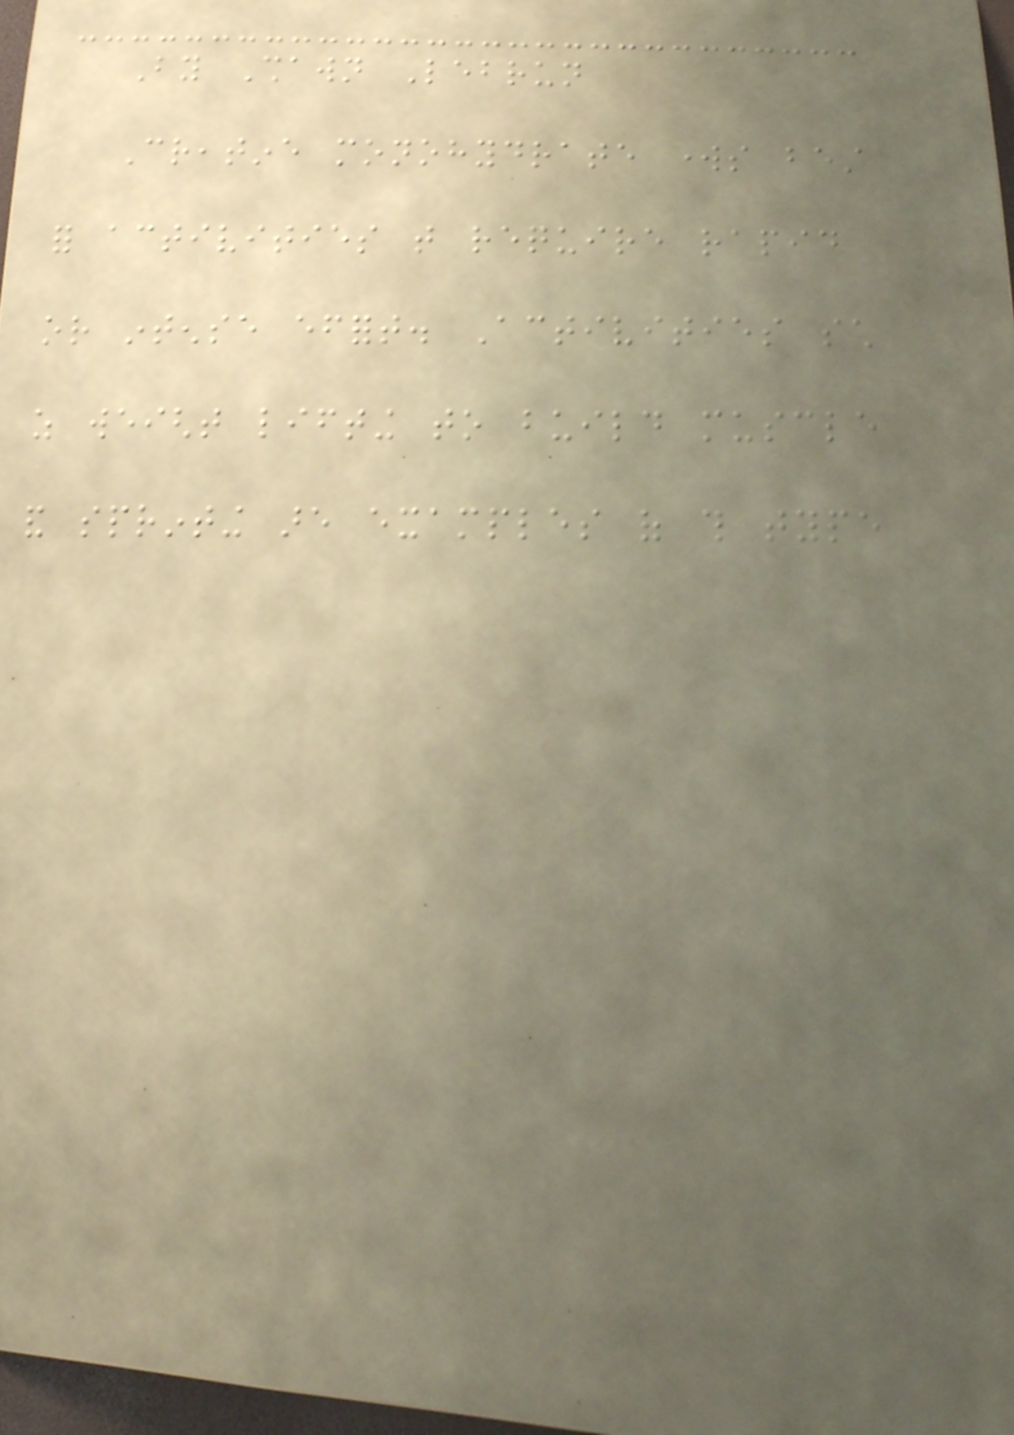By Shawn Lebrun
Creatine monohydrate works best
for activities that require rapid
or intense effort. Activities such
as weight lifting to build muscle
and sprinting are examples of this type
